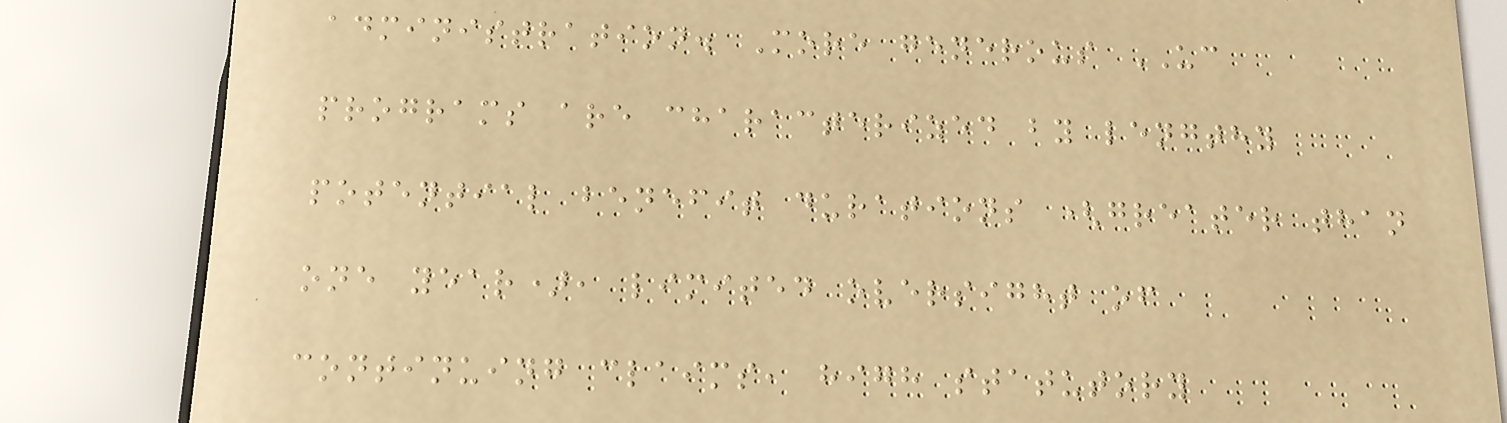administration. More generous UC
programs are characterized by lengthy
potential benefit durations (greater than
one year), limited oversight of
continuing claims, high statutory
